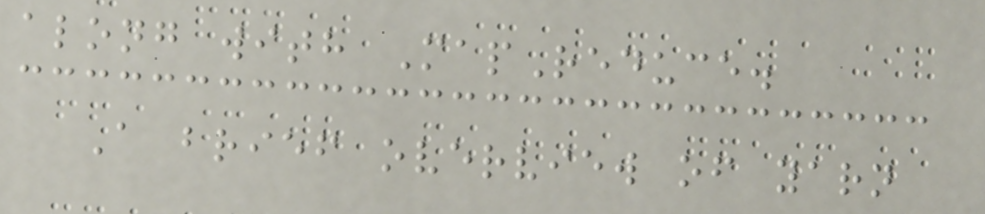along with MapReduce.
A brief overview of yarn
